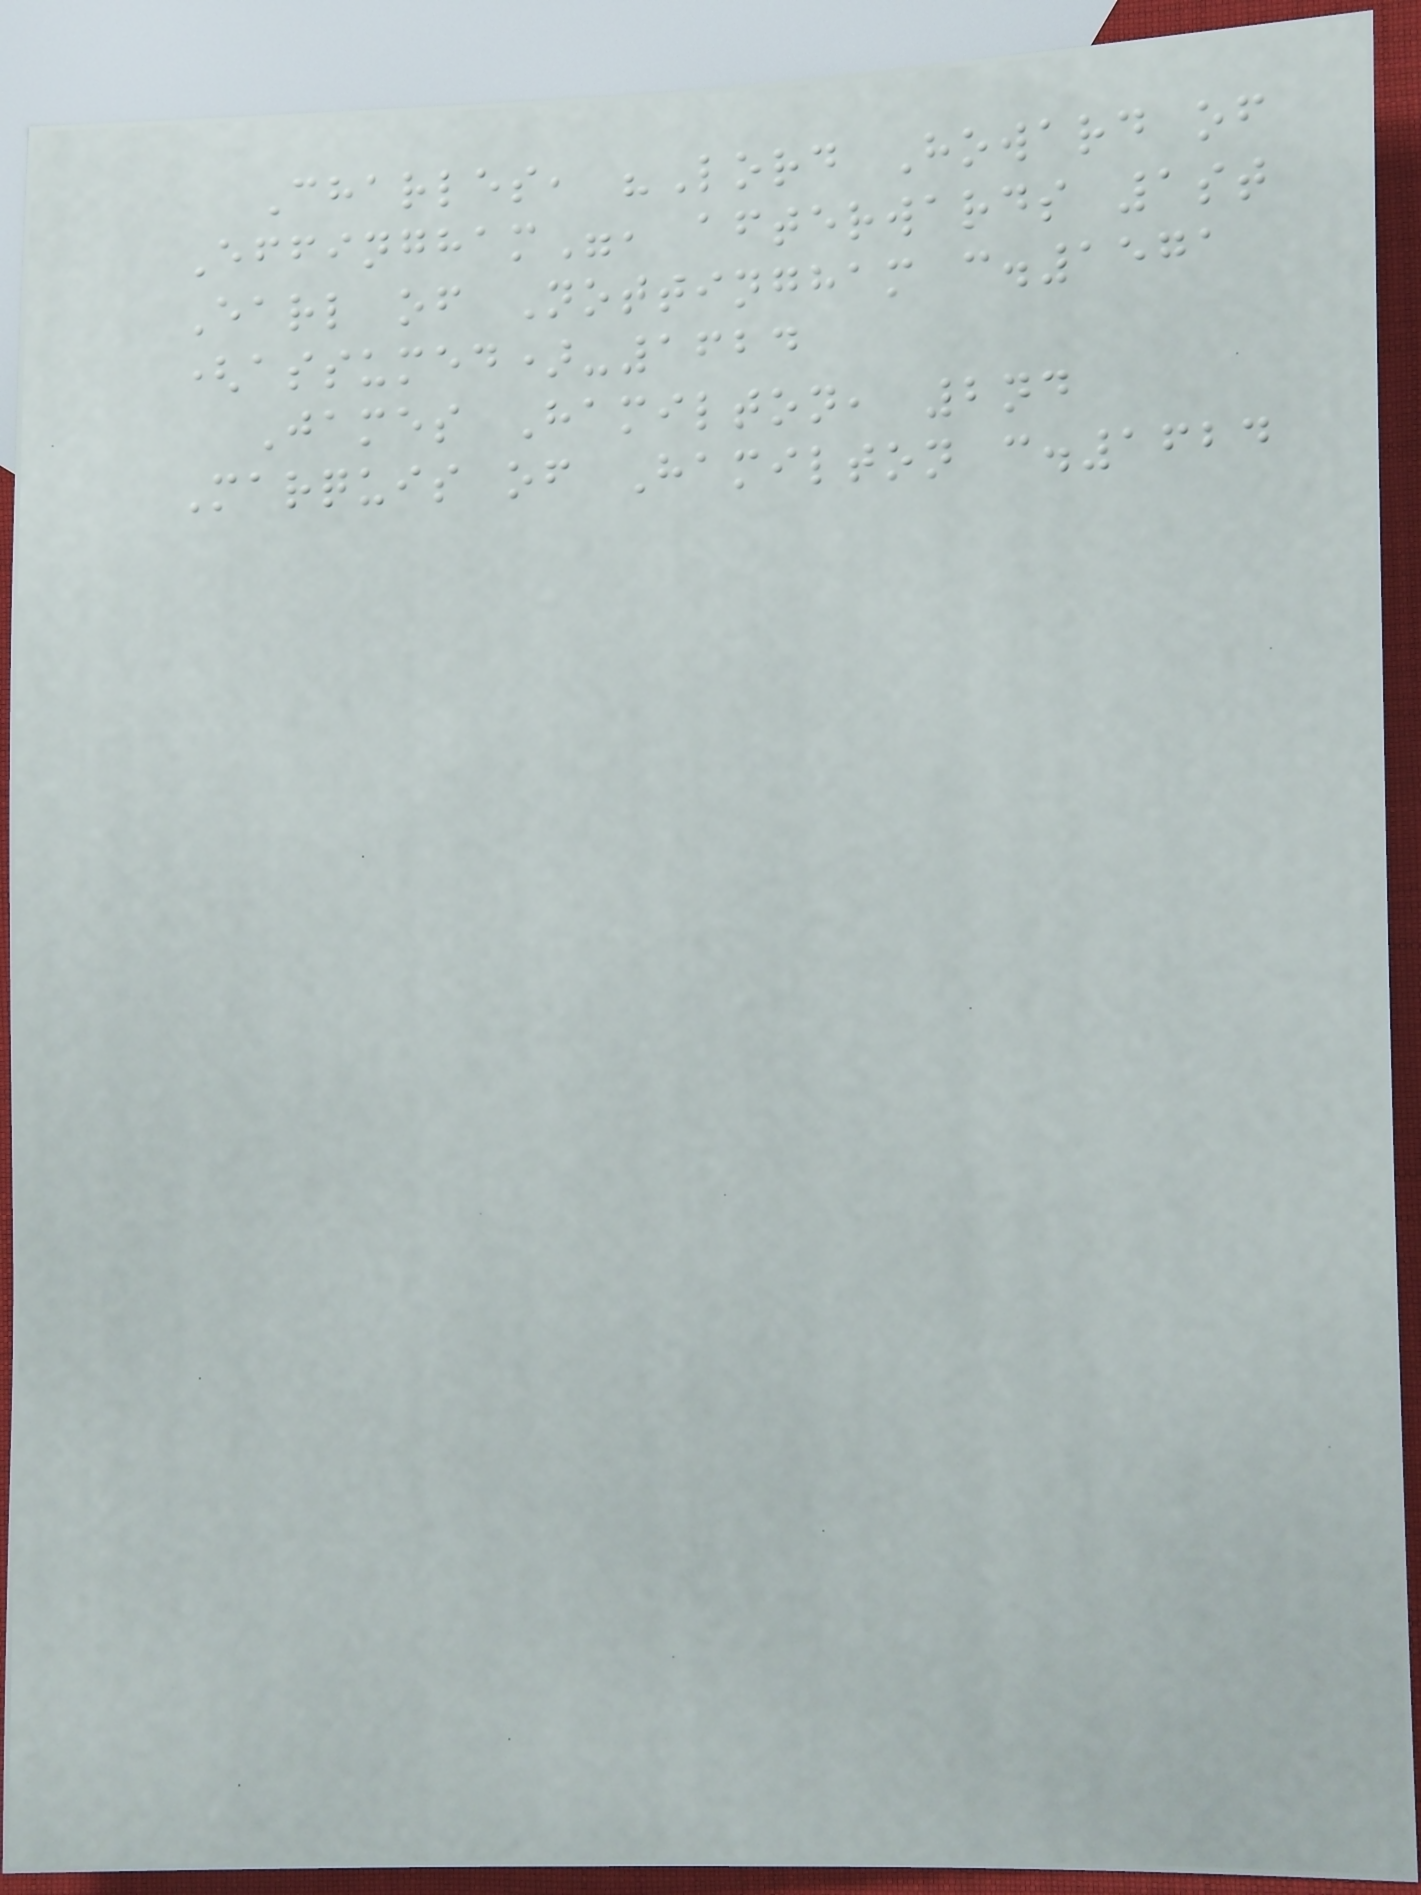Charles, "Lord Howard of
Effingham", afterwards 1st
Earl of Nottingham c.1571
(assumed)-1624
James Hamilton, 2nd
Marquis of Hamilton c.1624
